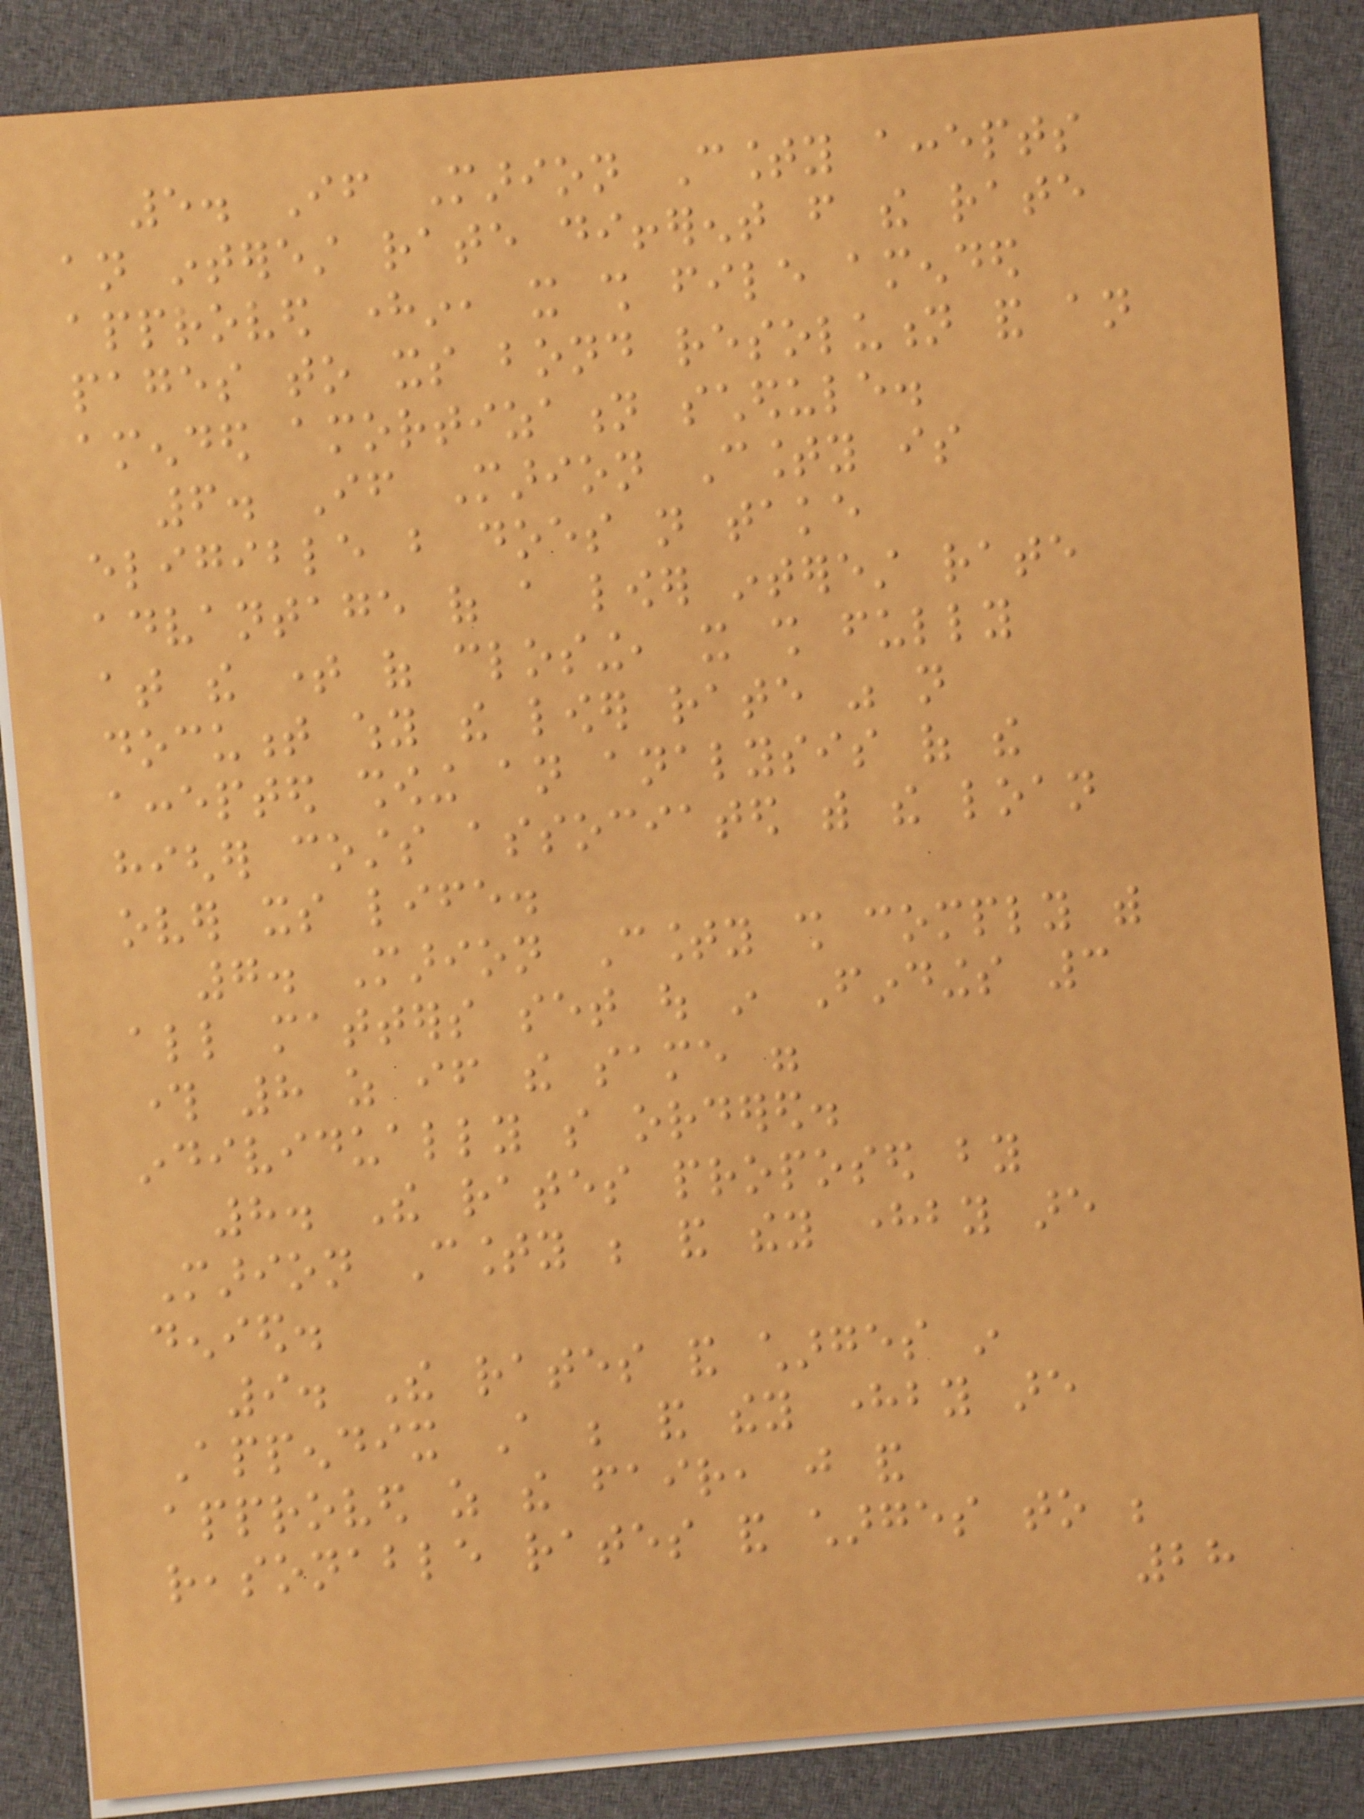5. If Marion County accepts
an interest rate different from the rate
approved herein, it shall file amended
pages to its bond resolution and an
amended amortization schedule.
6. If Marion County is
eligible but does not take
advantage of a lower interest rate
at the time of closing, it shall fully
document why the lower rate was not
accepted showing an analysis of the
higher costs associated with the loan
over its life.
7. Marion County shall comply with
all matters set out in Findings 3
through 8 as if the same were
individually so ordered.
8. The rates proposed by
Marion County be and they hereby are
denied.
9. The rates and charges in
Appendix A be and they hereby are
approved as the fair, just and
reasonable rates and charges to be
28
